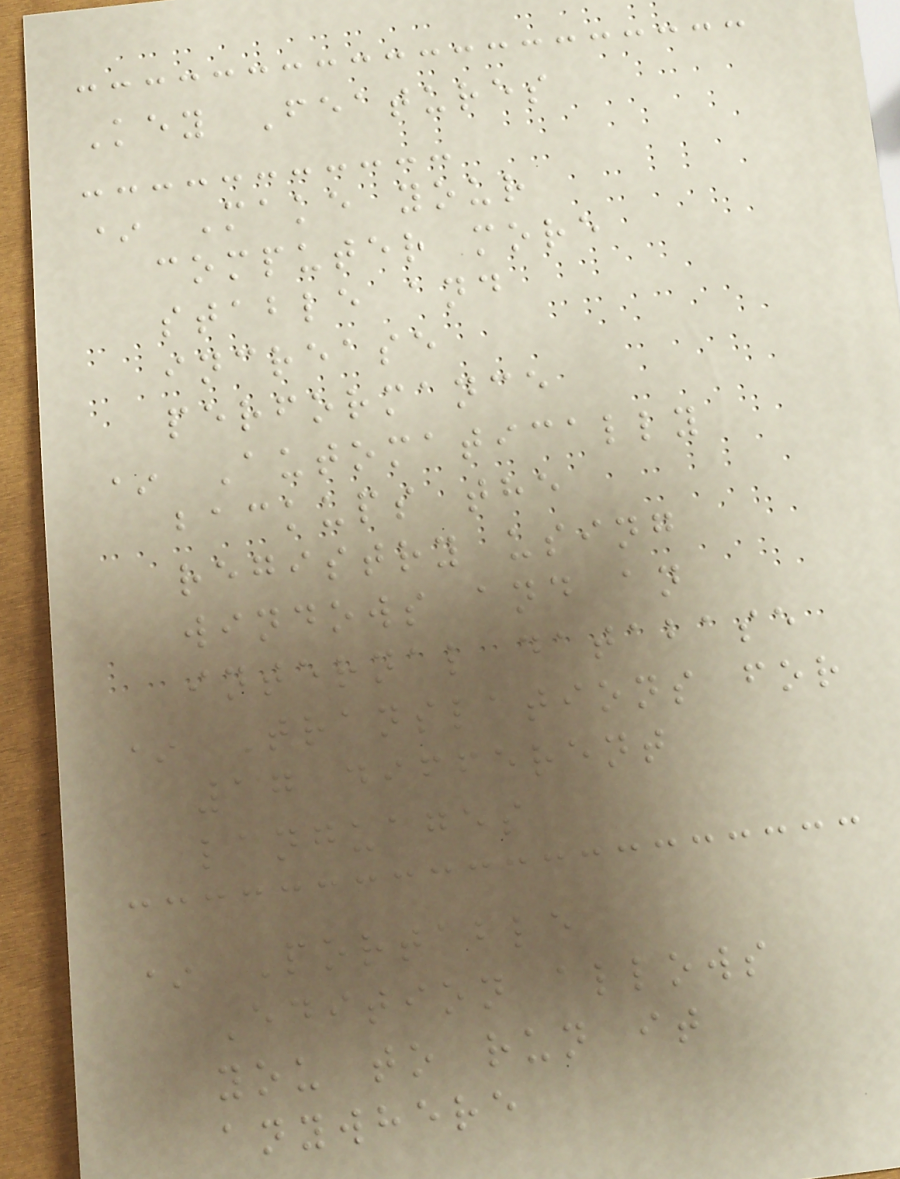Key Features
* Make your
computer more
stable and
increase
performance
* Automatically
backups the
registry using
windows and an
internal database
* Translations for
17 different
languages
* Portable
Edition allows
you to run it
anywhere
